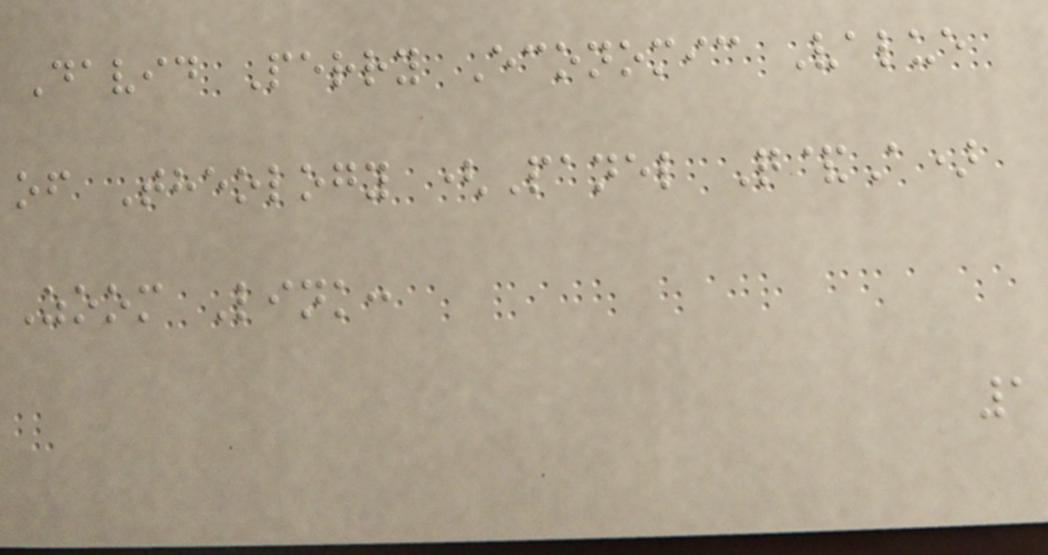David Perry Economic Value
of Theology (Panel Q&A)
Zoom Link:
1
